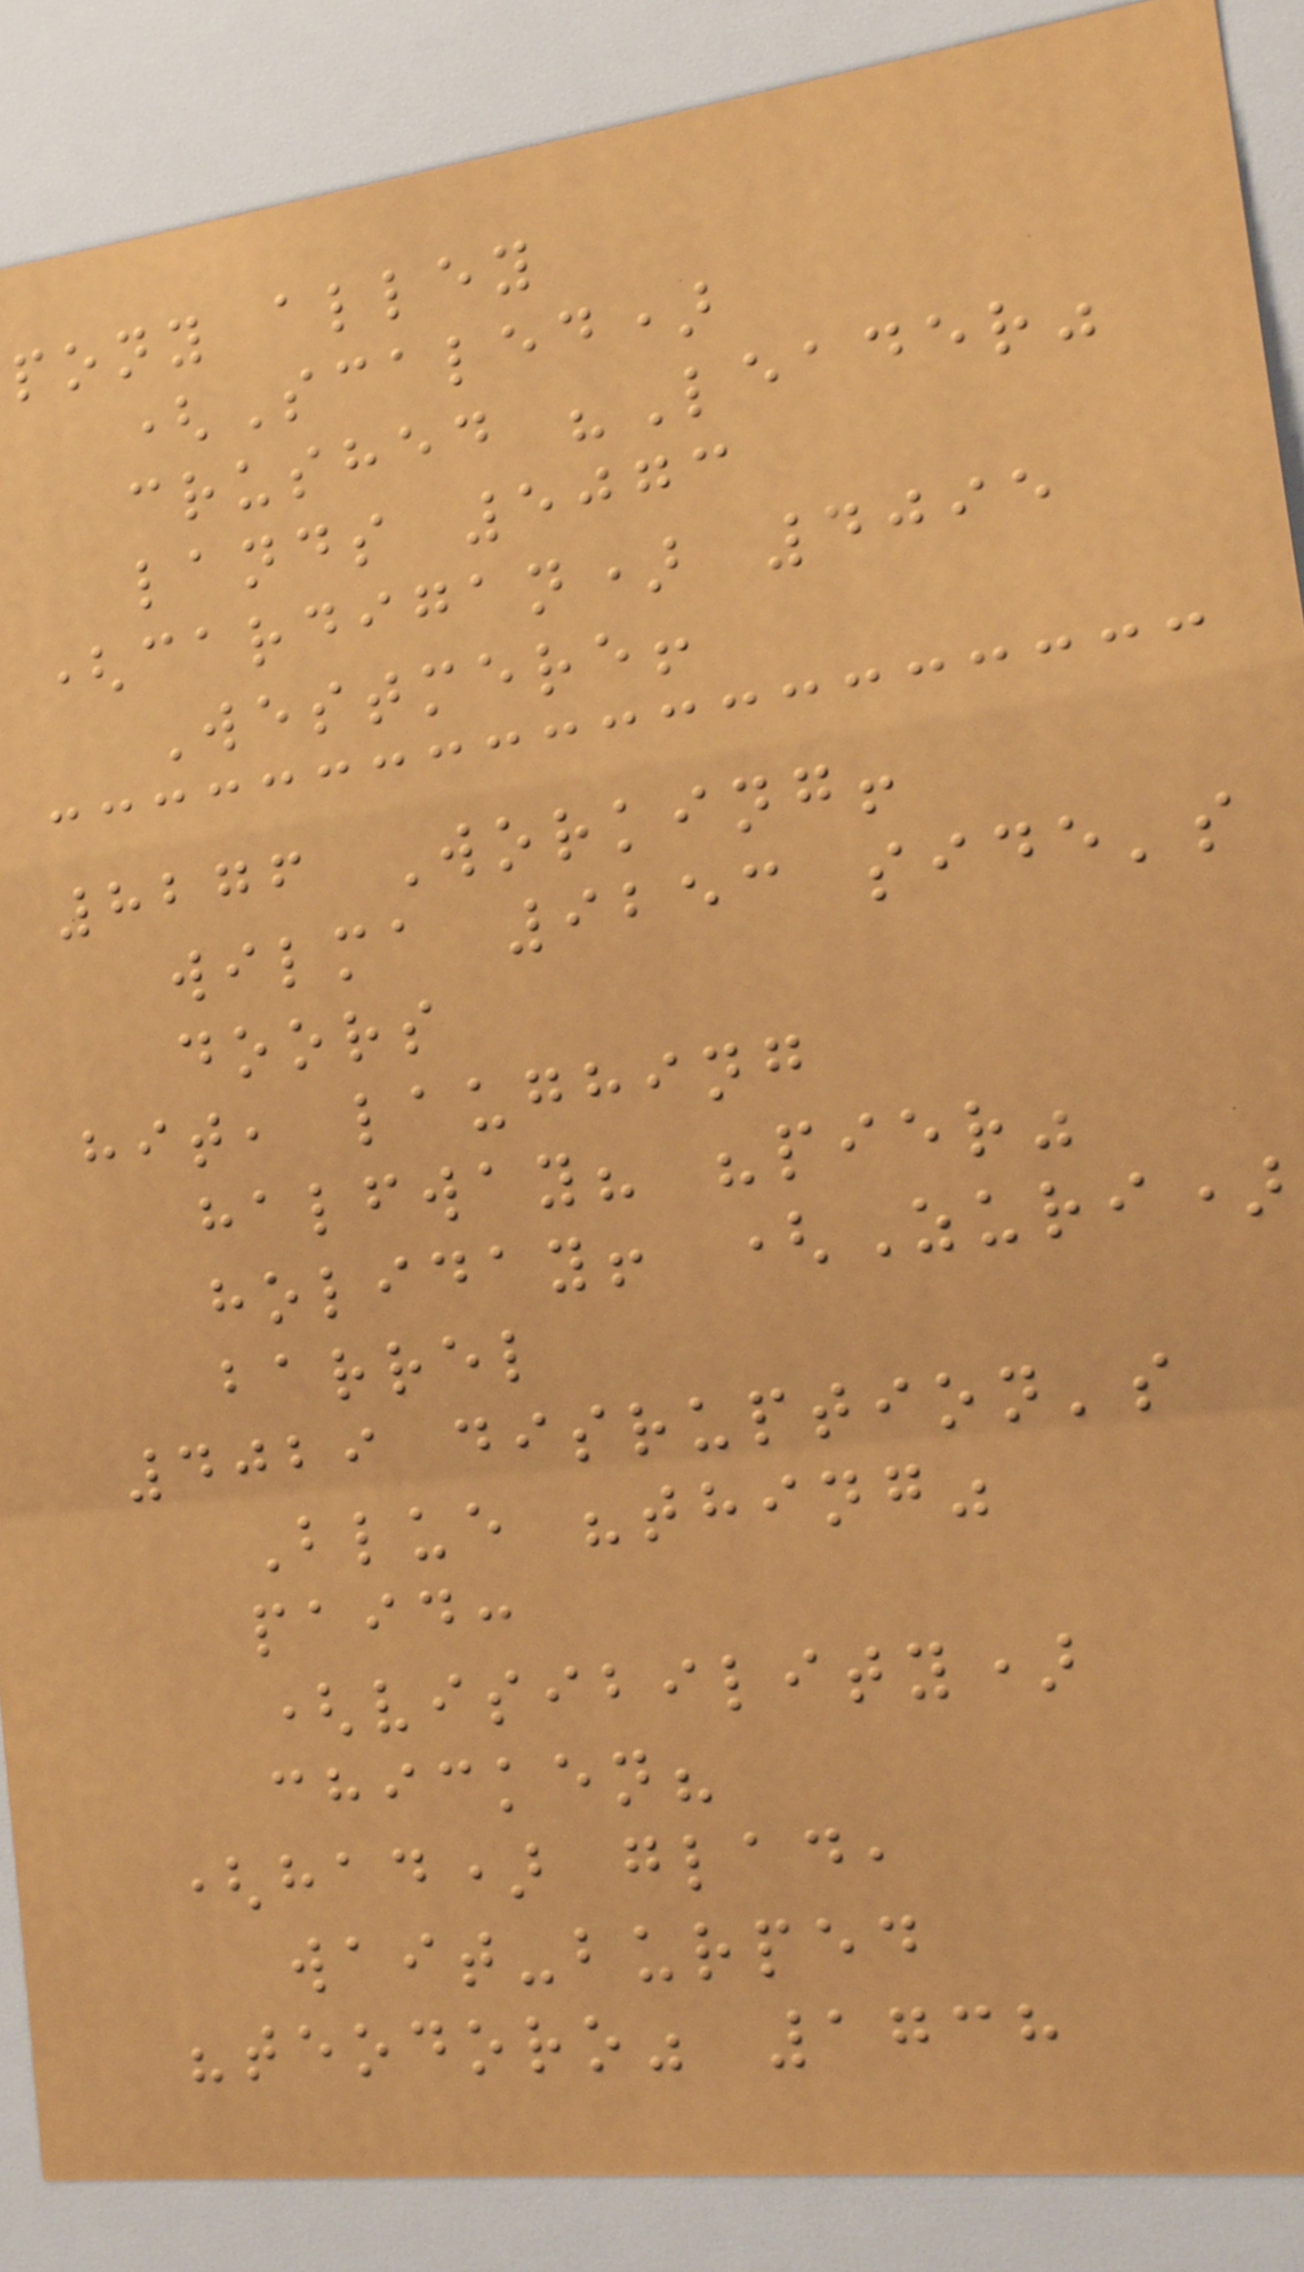pony alley
(Scaled)
crushed "Leader"
lands 5073
(cardigan) 4095
Westmere!
8276 Working!
wilma 9253 side's
doors
hit, laughing
halfway? "pier"
holiday! (Zuri)
barrel
4029 disruption's
Blue "thing"
paid:
(visibility)
chicken?
(had) glad,
wait-burped
"teodoro" 1738
